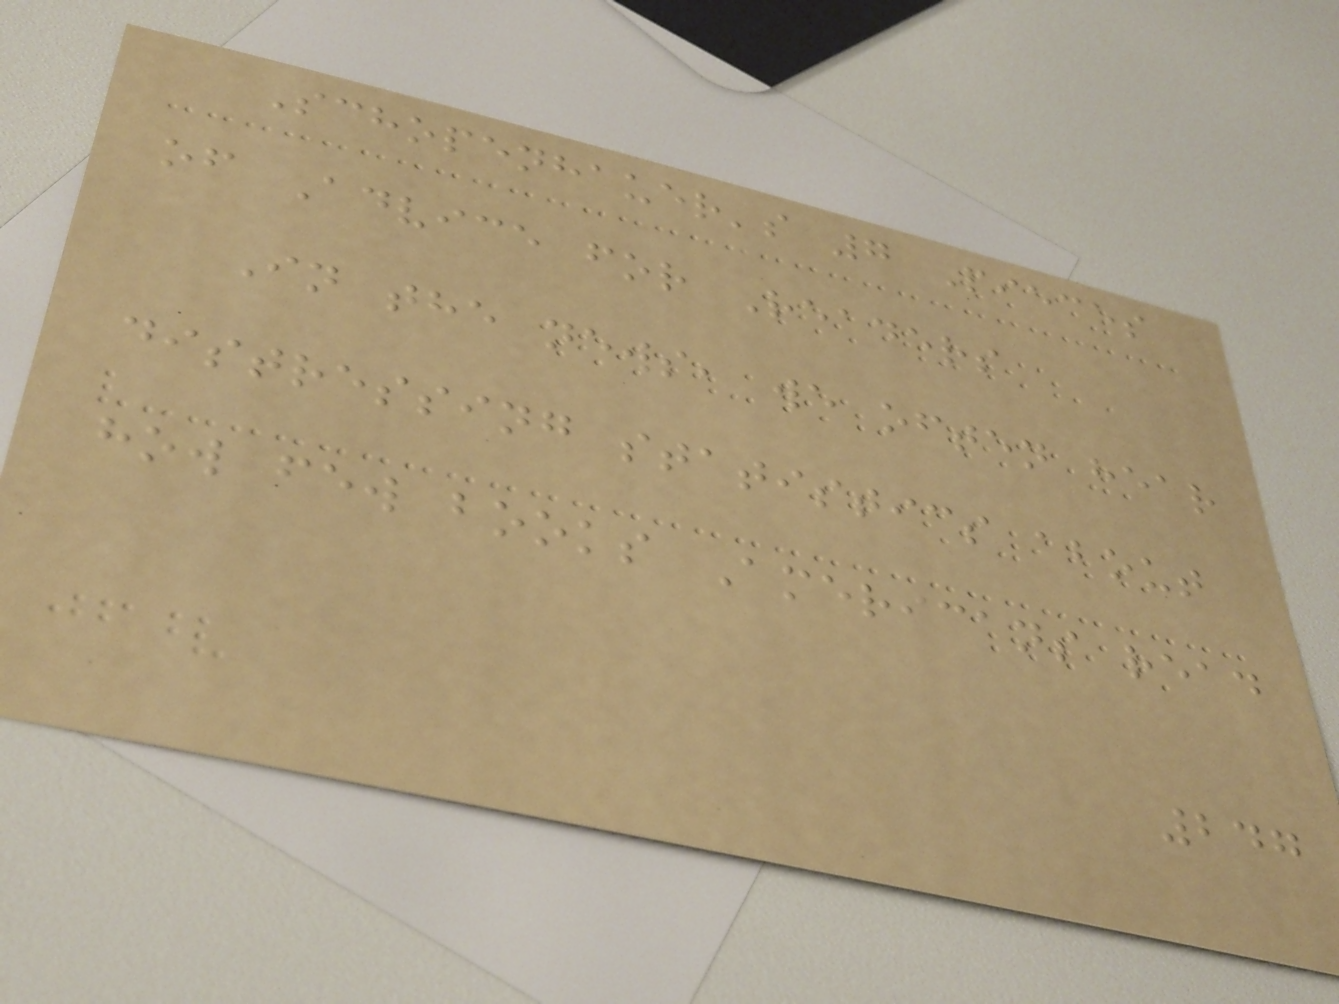Schopenhauer's 7 Pieces
of Advice for Readers
In the news, we often hear
distressing statistics about
how few books Americans read
247
